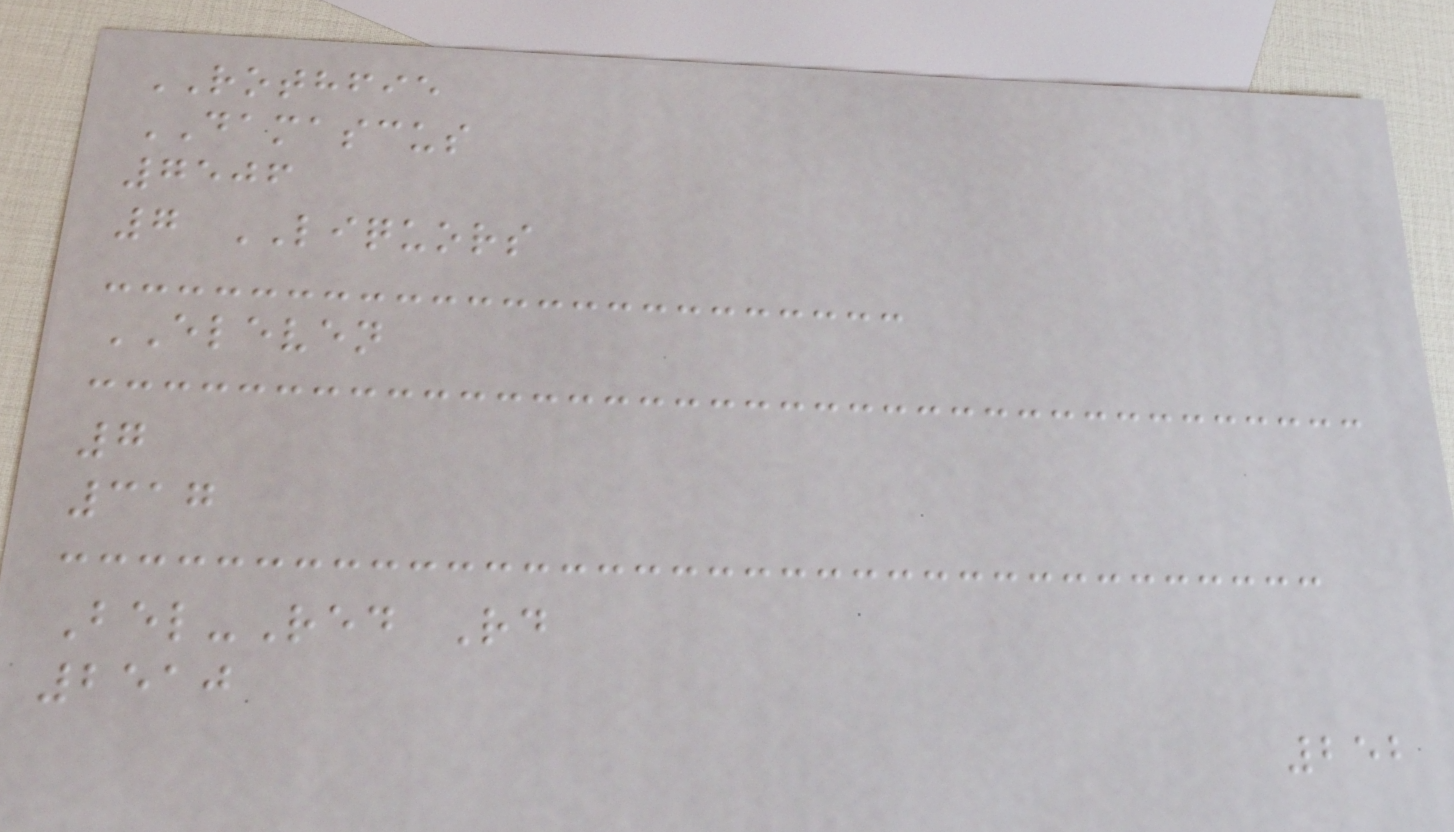ROTHFIE
DAMASCUS
7506
7 LIQUORS
ELEVEN
7
317
Bel-Red Rd
2510
252
